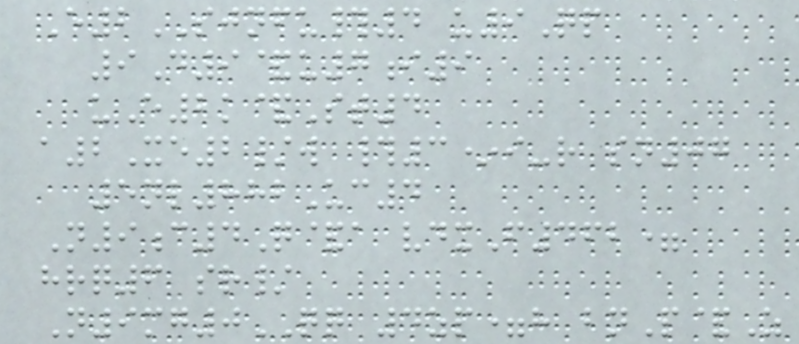E2SJNFU#4 u9Qp
9D9&u7i9
uE2k&St4
a2Xe2/w #3*i-r sn07
5nl882Uc4
N9c4Q&a vdxF462=
hrq6 sr/
N9mg0QQ 4zp=h bnP&Z
